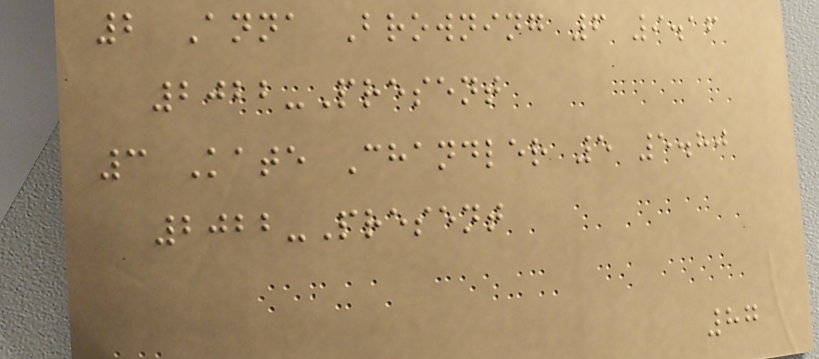2 Anna Browning 6 9.16
2022-Present
3 Kate Chandler 5 5.80
2022-Present
87
